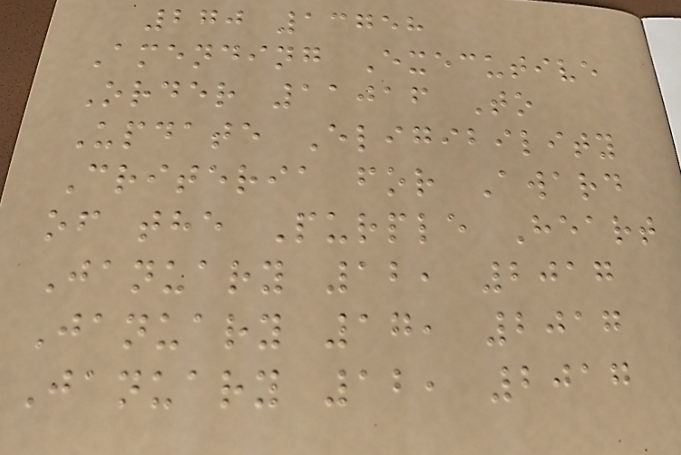270 13758
Amending Executive
Order 11016 To
Update Eligibility
Criteria for Award
of the Purple Heart
January 12, 2017
January 17, 2017
January 12, 2017
